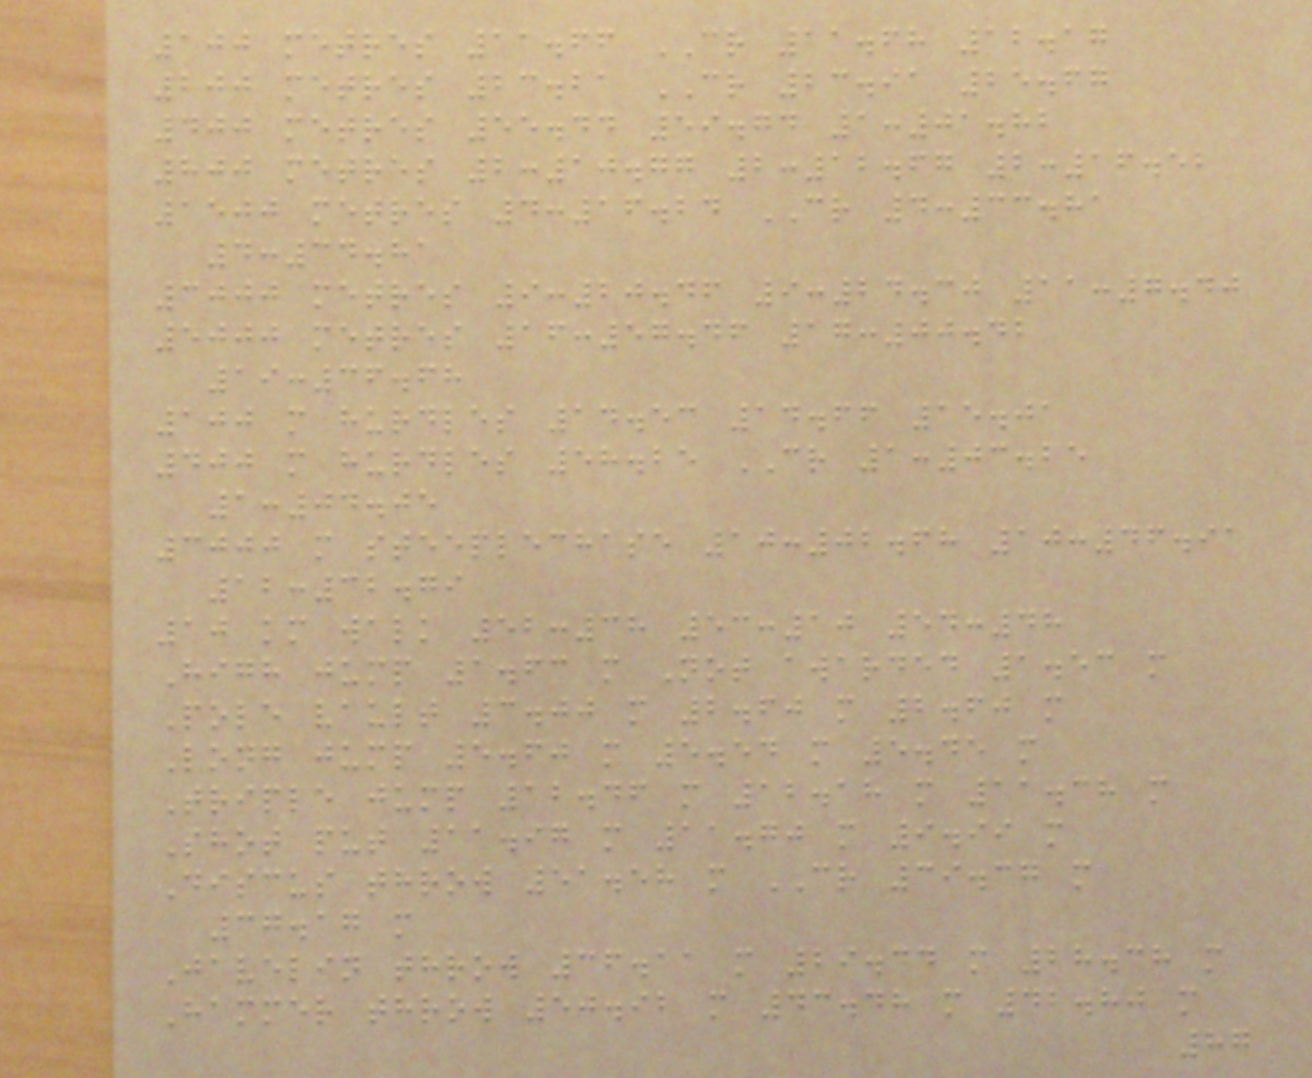100 metres 11.66 CR 11.68 12.17
200 metres 23.21 CR 23.91 25.67
400 metres 55.44 59.74 1:01.82
800 metres 2:10.77 2:12.67 2:16.52
1500 metres 4:16.24 CR 4:33.81
4:34.81
3000 metres 9:20.46 9:24.30 11:7.40
5000 metres 16:57.46 17:00.42
19:36.68
100 m hurdles 14.53 14.66 15.01
400 m hurdles 58.25 CR 1:03.25
1:04.05
3000 m steeplechase 10:02.68 10:46.91
12:32.79
10 km walk 52:38 53:10 54:48
High jump 1.63 m Not awarded 1.53 m
Pole vault 3.00 m 2.60 m 2.60 m
Long jump 5.60 m 5.54 m 5.45 m
Triple jump 12.46 m 12.18 m 11.38 m
Shot put 11.97 m 11.70 m 9.99 m
Discus throw 51.58 m CR 39.37 m
37.17 m
Javelin throw 36.11 m 29.44 m 28.38 m
Hammer throw 50.92 m 43.48 m 42.80 m
87
